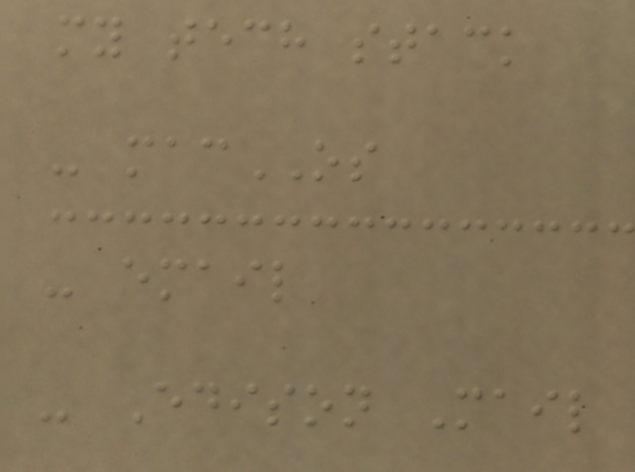my tech stack
- macOS
- email
- Edison Mail
